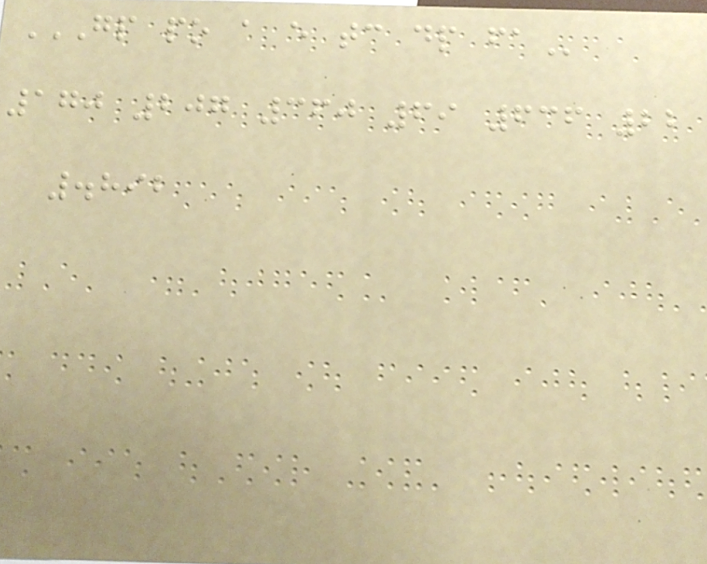GP PO A E TC DP FA
170 207 360 69 636 22
.892
